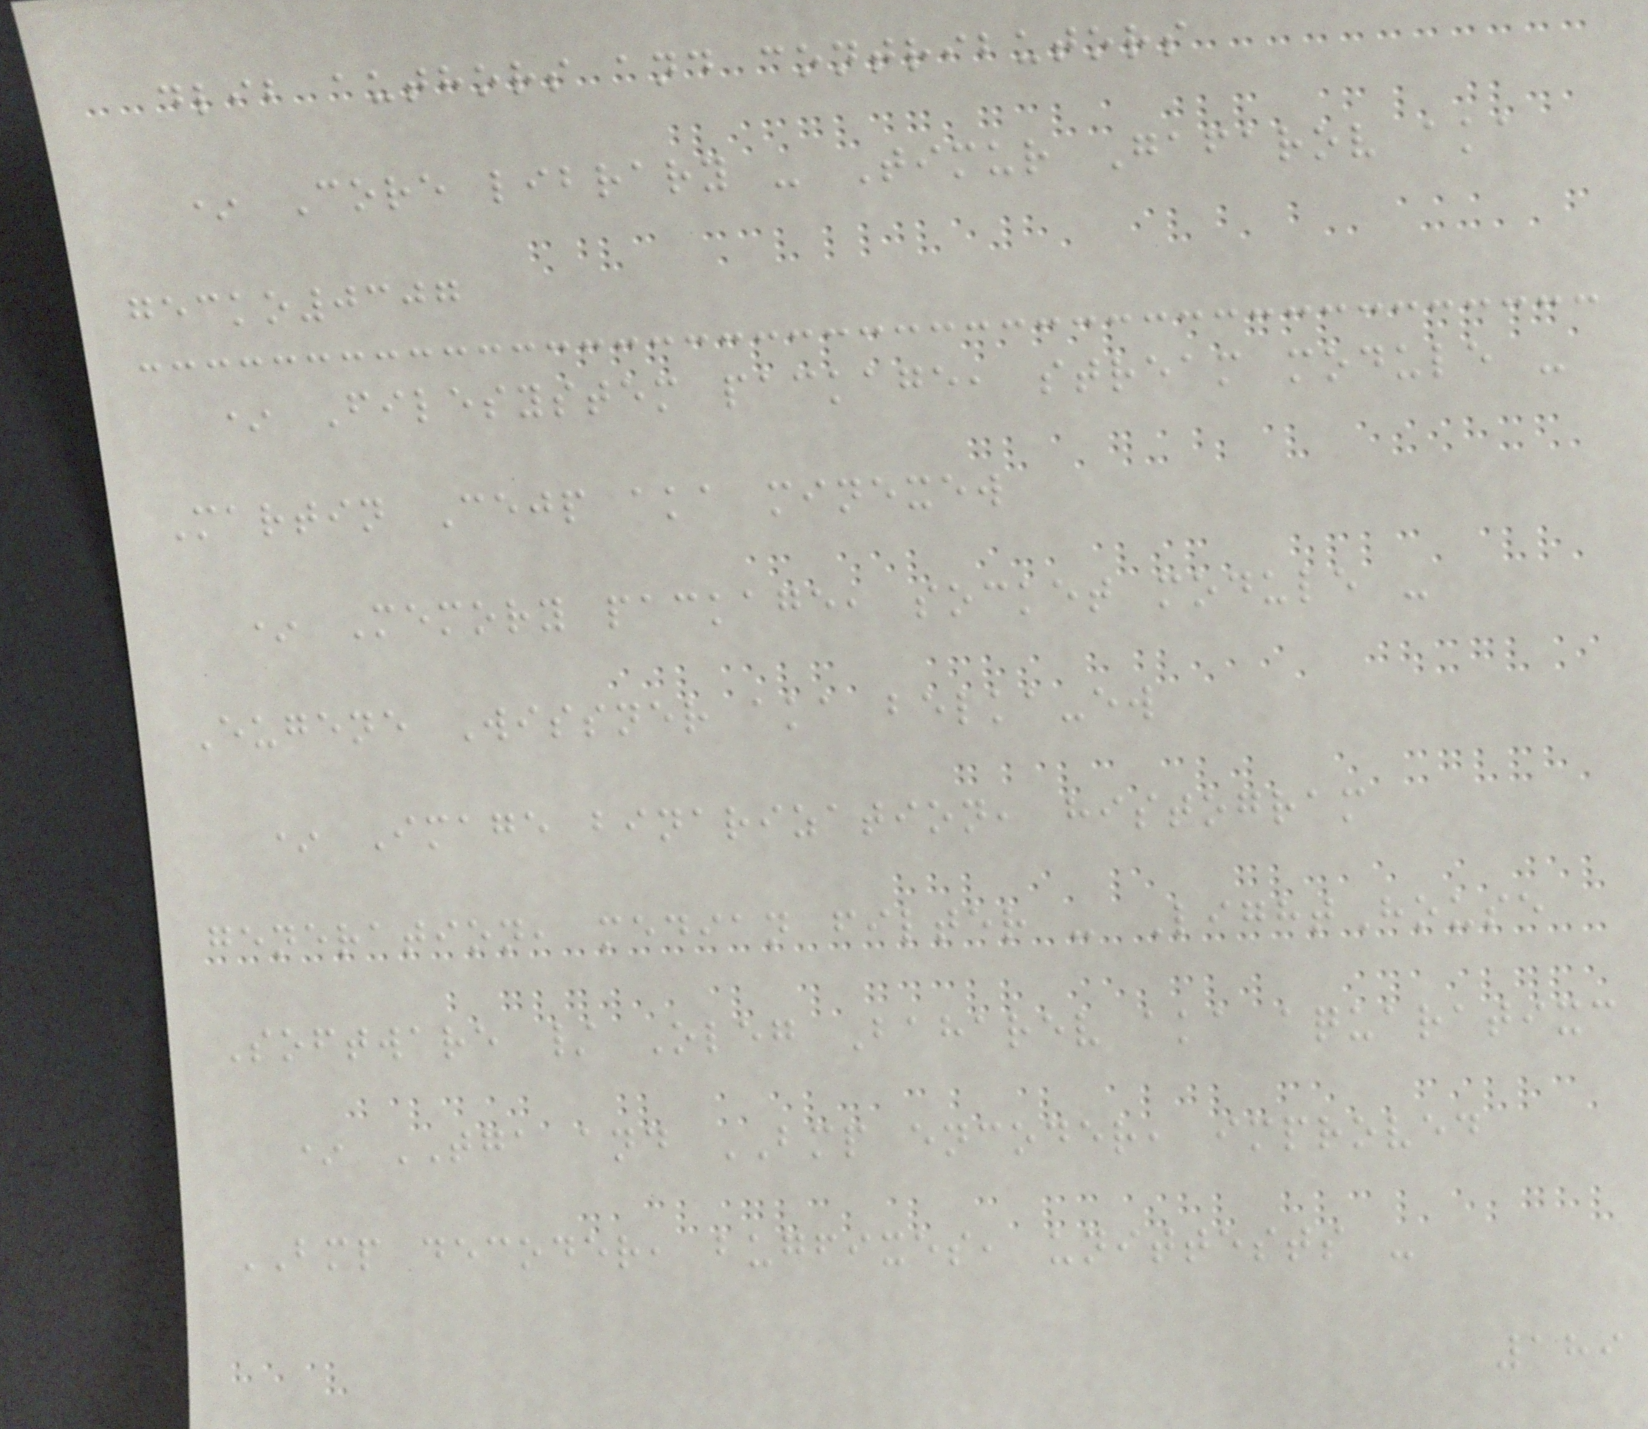dlib authors and contributors
* Core library - Timur Gafarov aka
gecko0307
* Filesystem package, stream module -
Martin Cejp aka minexew
* Memory package, socket module -
Eugene Wissner aka belka-ew
* Image binarization, histogram
generation, median filter - LightHouse
Software / Oleg Baharev aka aquaratixc
* TGA and BMP encoder, improved
BMP decoder, bugfixes, unittests -
189
